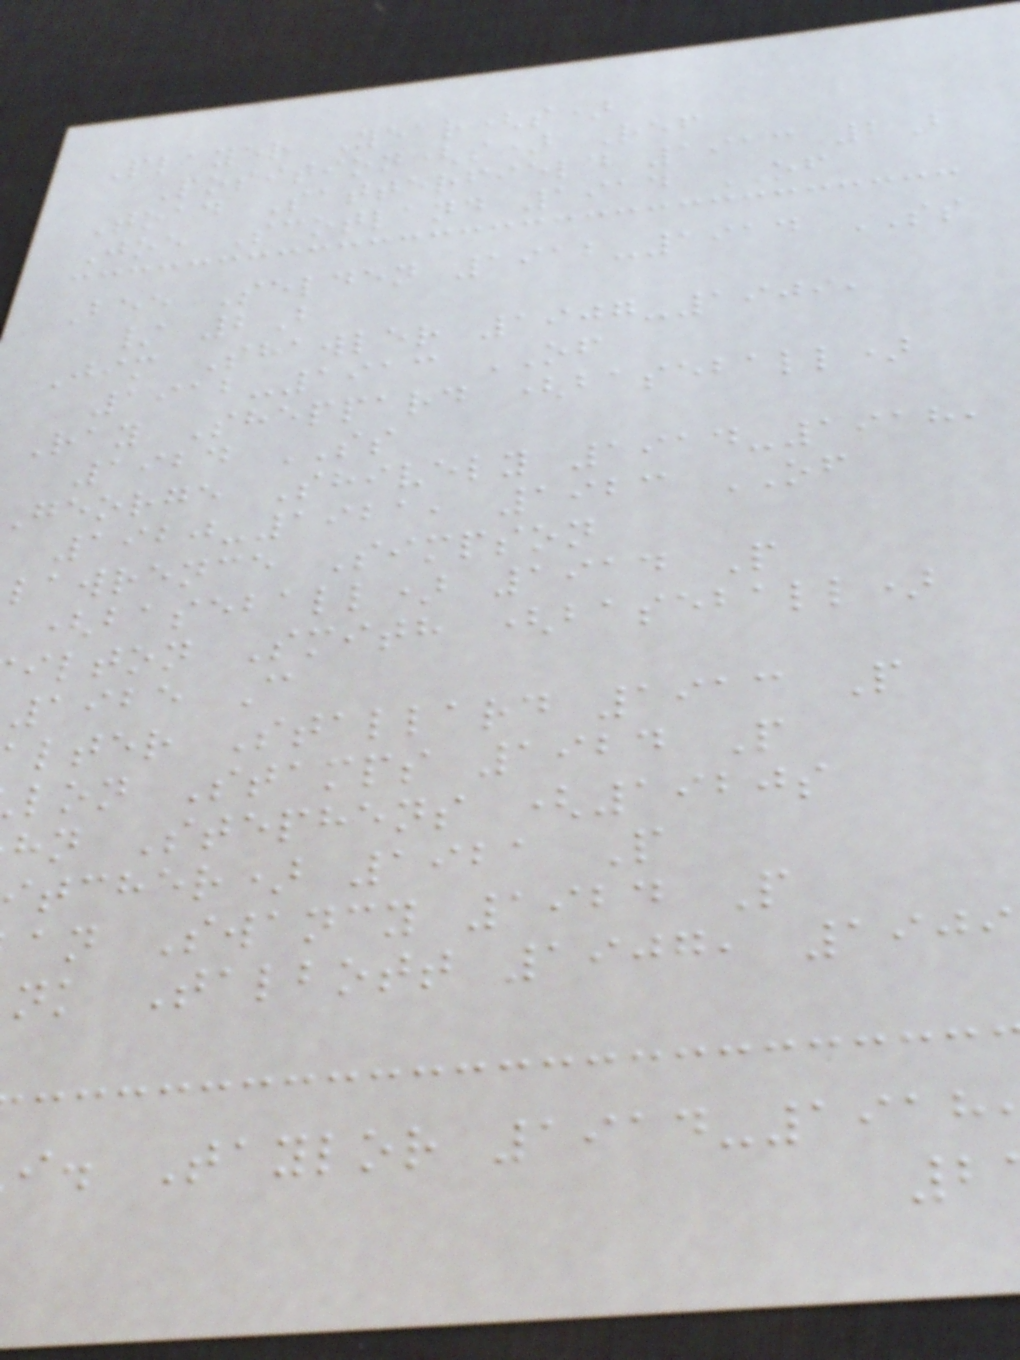Player Year(s)
Position(s) Ref
Toad Satterfield 1913 2B
Joe Scotland 1914 OF
Bee Selden 1912-1914 SS
/ 2B
Jim Shawler 1907-1909,
1912-1913 OF
Ray Sheppard (baseball)
1924 SS
george Shively 1914-1918,
1920-1921, 1923 OF
lawrence Simpson
(baseball) 1914 P
ilton Smith (baseball)
1925 C
lter Stallard 1913 P
lon Stamps 1924 P
hn Stephens (1920s
tcher) 1921 P
an Swancy 1924 P
nk Talbott 1907, 1909
i. Taylor 1914-1918
